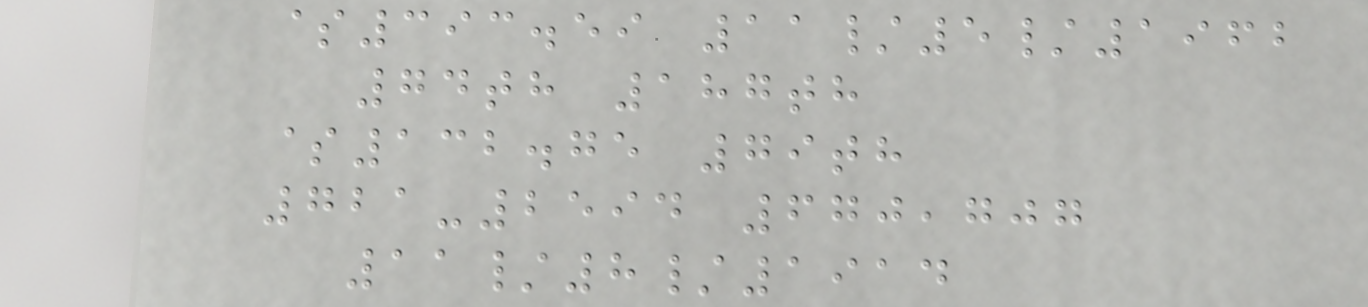$393.59 11/5/1962
74th 187th
$132.75 79th
721-2594 670,707
11/8/1914
